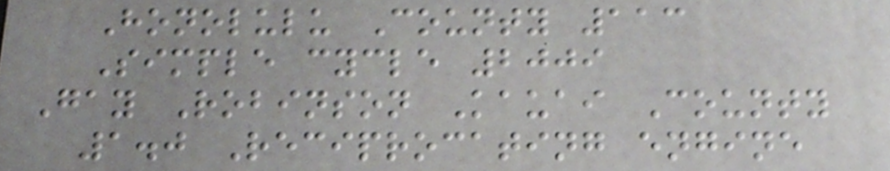Honolulu County 113
Simple cycle 2009
Gay Robinson Kauai County
1.0 Reciprocating engine
